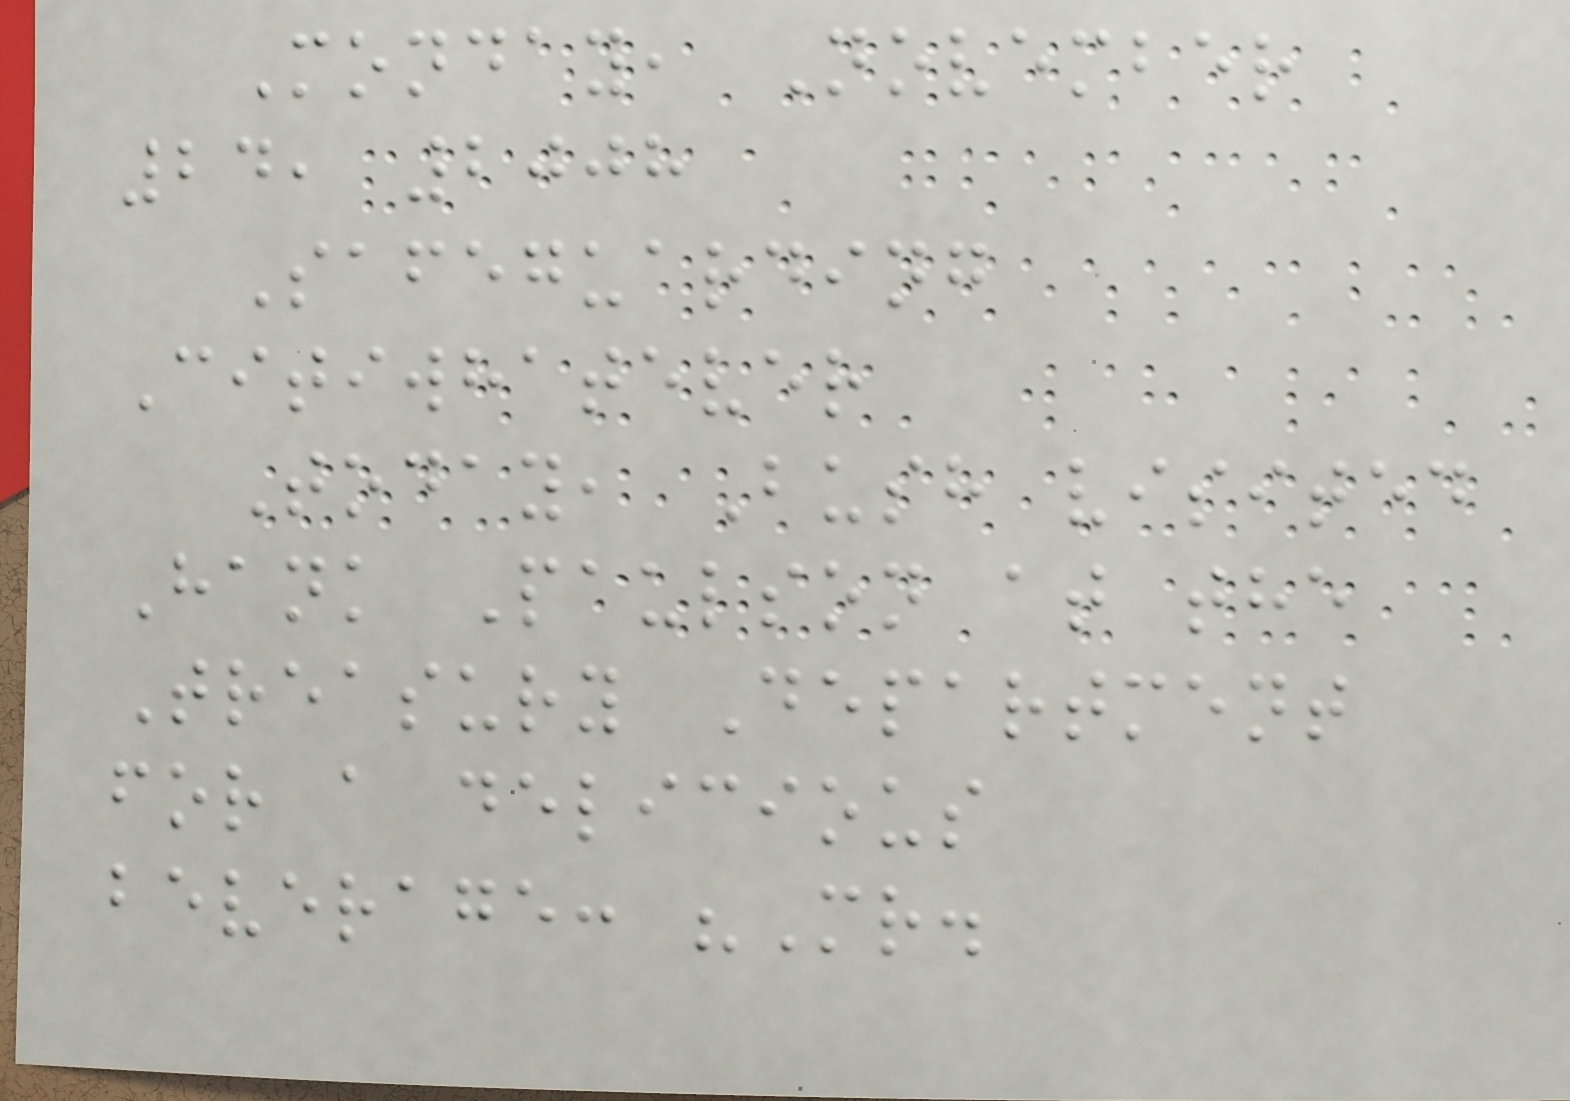Monday, November
24, 2008
Safeguarding
Citiwhatever
Today, Bush visited
Hank Paulson at the
Treasury Department
for a delicious
beverage: "Mr.
